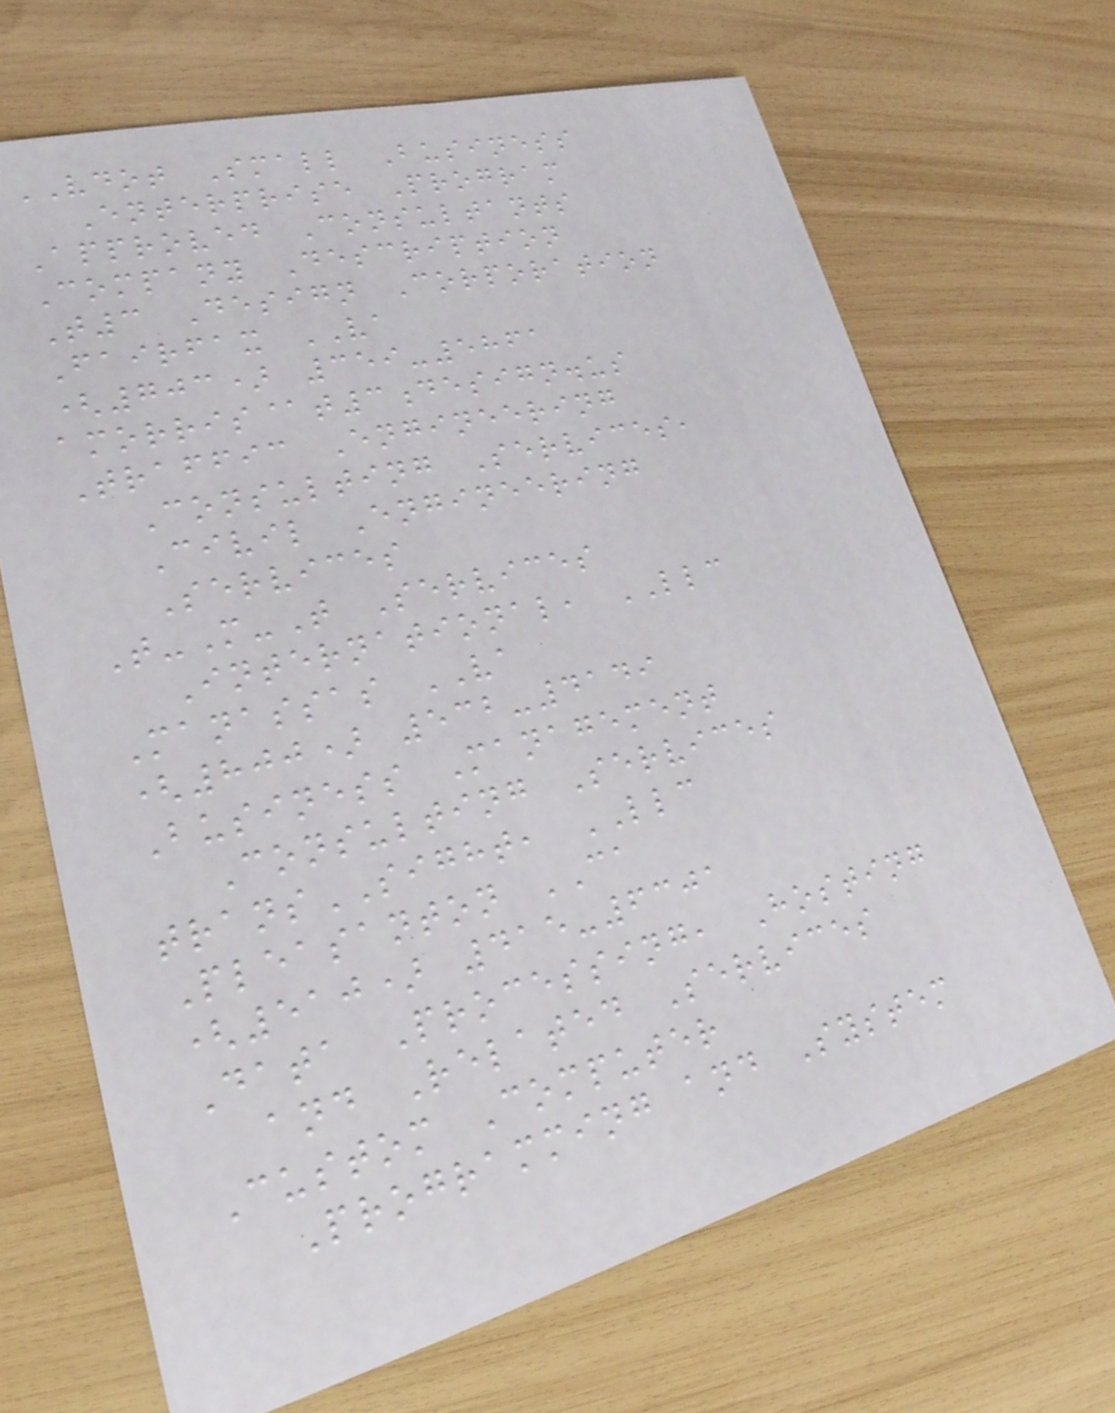VDOT Small Business
Enterprise Program
Approved Consultants
Company Description
T3 Design Corporation
Fairfax VA
(703) 359-5861
amorris@t3design.us
Traffic Engineering
Consulting Services,
Civil Engineering
Services
T-M-T Services
International, LLC
Manassas VA
(800) 532-4149
Business Management
Consulting Services
transSIGHT, LLC
Pleasanton CA
(510) 415-6301
Data Processing, Hosting
and Related Services
Custom Computer
Programming and System
